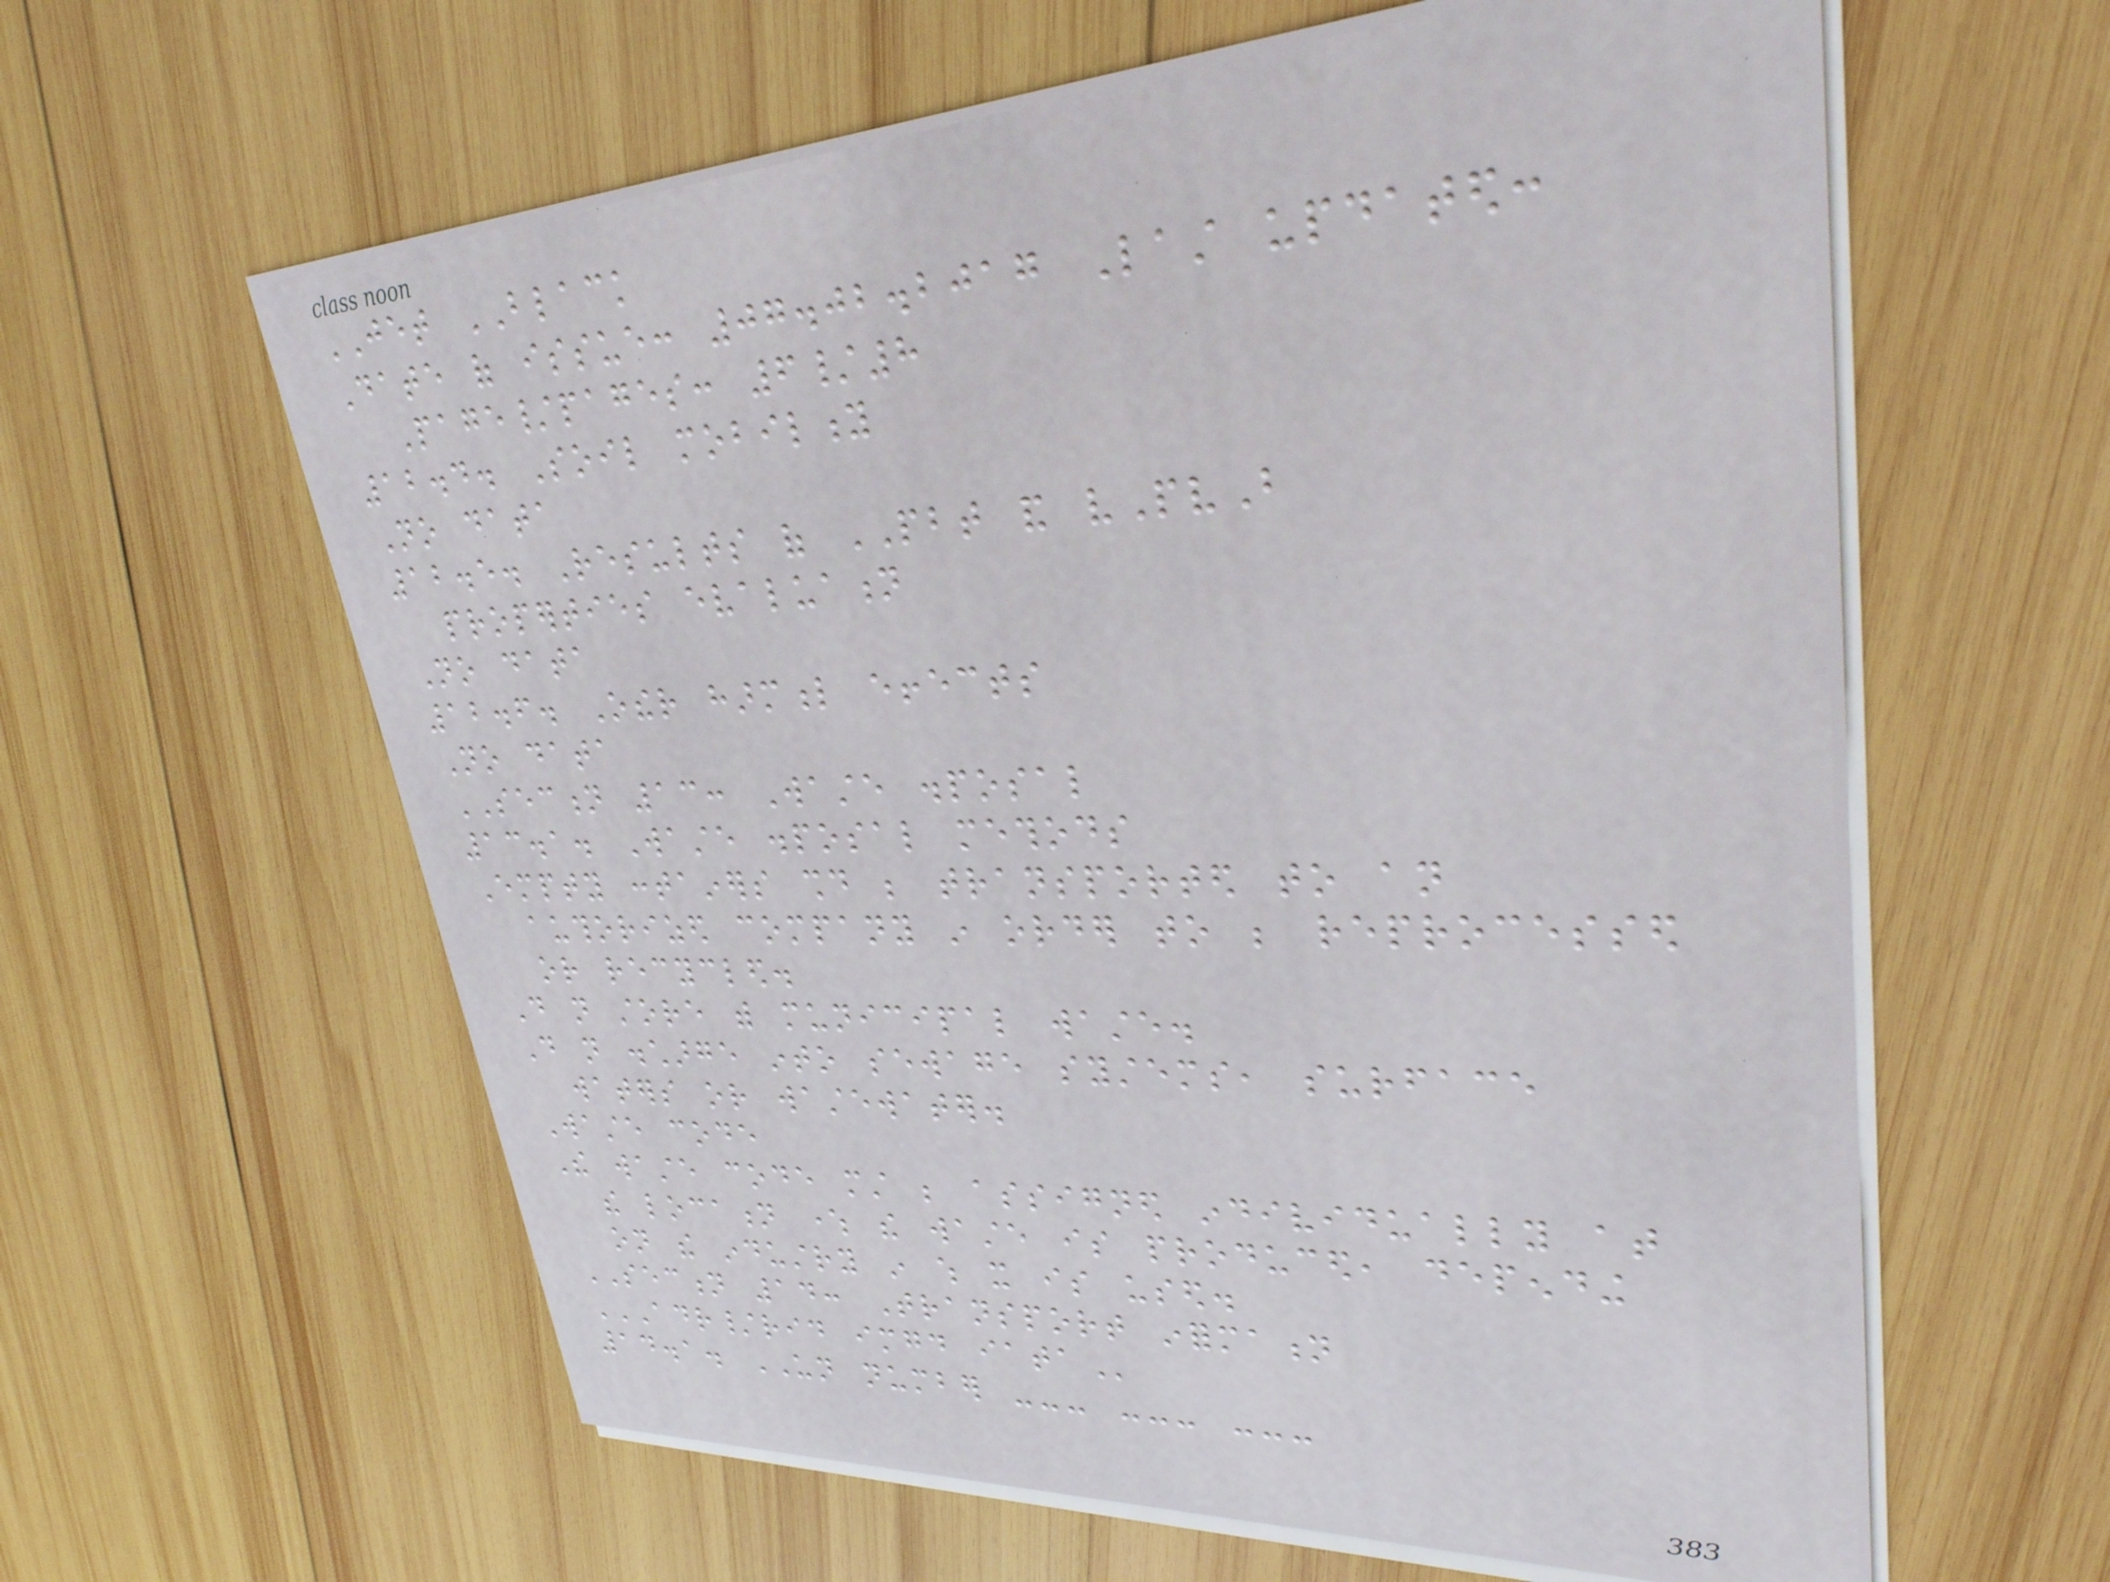JET BLACK
Date of issue: 07.02.2017 Last updated:
Page/pages: 6/8
12.4. Soil mobility
No data
12.5. Results of PBT and vPvB
properties evaluation
No data
12.6. Other harmful effects
No data
SECTION 13: Waste disposal
13.1. Waste disposal methods
Empty containers should be transported to an
authorized company in order to be reprocessed
or recycled.
Do not store with municipal waste.
Do not discharge into sewage systems, surface
waters or wastewater.
Waste code
The waste code must be assigned individually at
the location where the waste is produced, depending
on the industry in which it is used.
SECTION 14: Transport information
ADR/RID IMGD IATA
14.1. UN number --- --- ---
